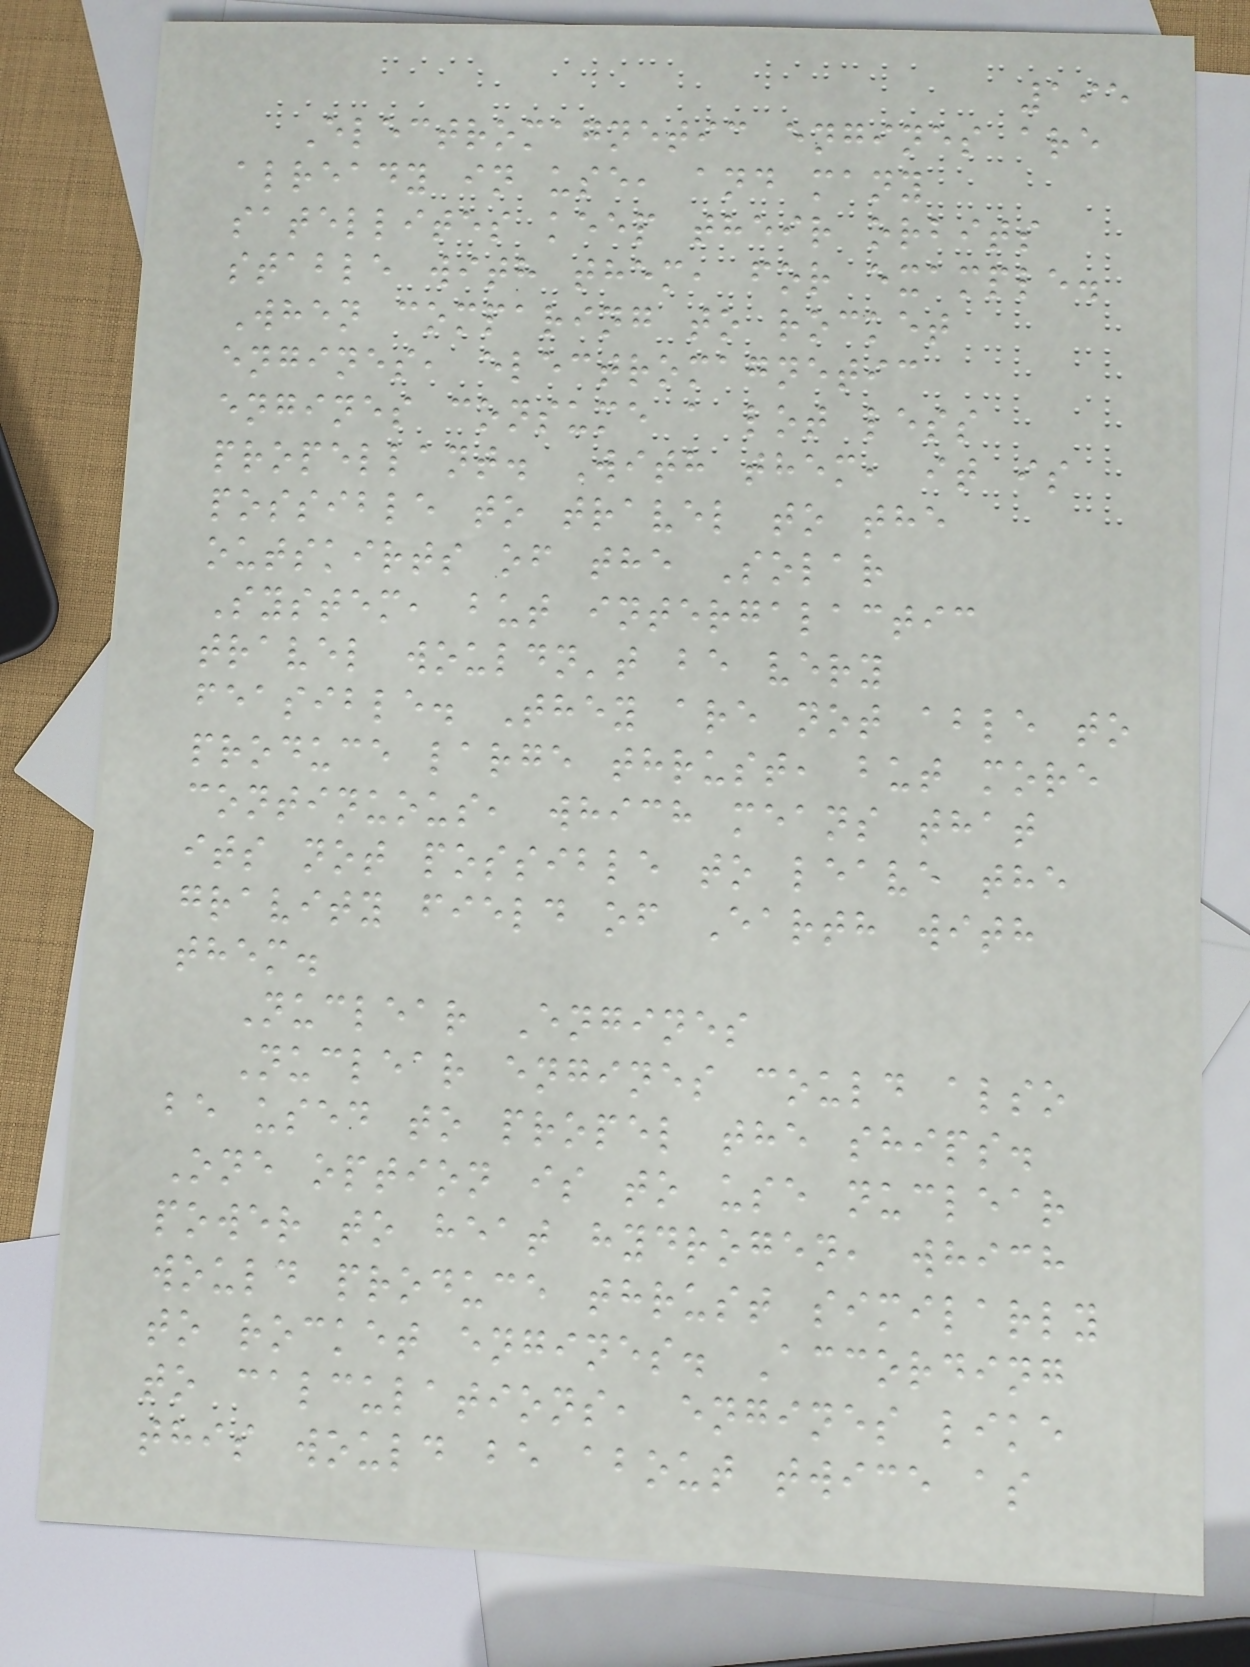195
Electromagnetic engines are
already in use, and many
satellites keep their orbits
stable with them, for example.
When comparing to rocket
engines, electromagnetic
engines consume a lot less
propellant. With them, it is
possible to travel to the
outskirts of the Solar
System, but intergalactic
travel wouldn't be very
feasible. They are not able to
produce large thrust, but more
continuous, which means that
its not possible to leave the
gravity field of Earth with
them.
Nuclear Engines
Nuclear engines could also
be used to propel the ships.
One option is to use nuclear
power to heat hydrogen, which
would produce thrust similarly
to rocket engines. According
to calculations, engines like
this would be about twice as
